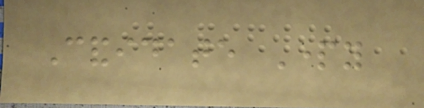Candidate Party
